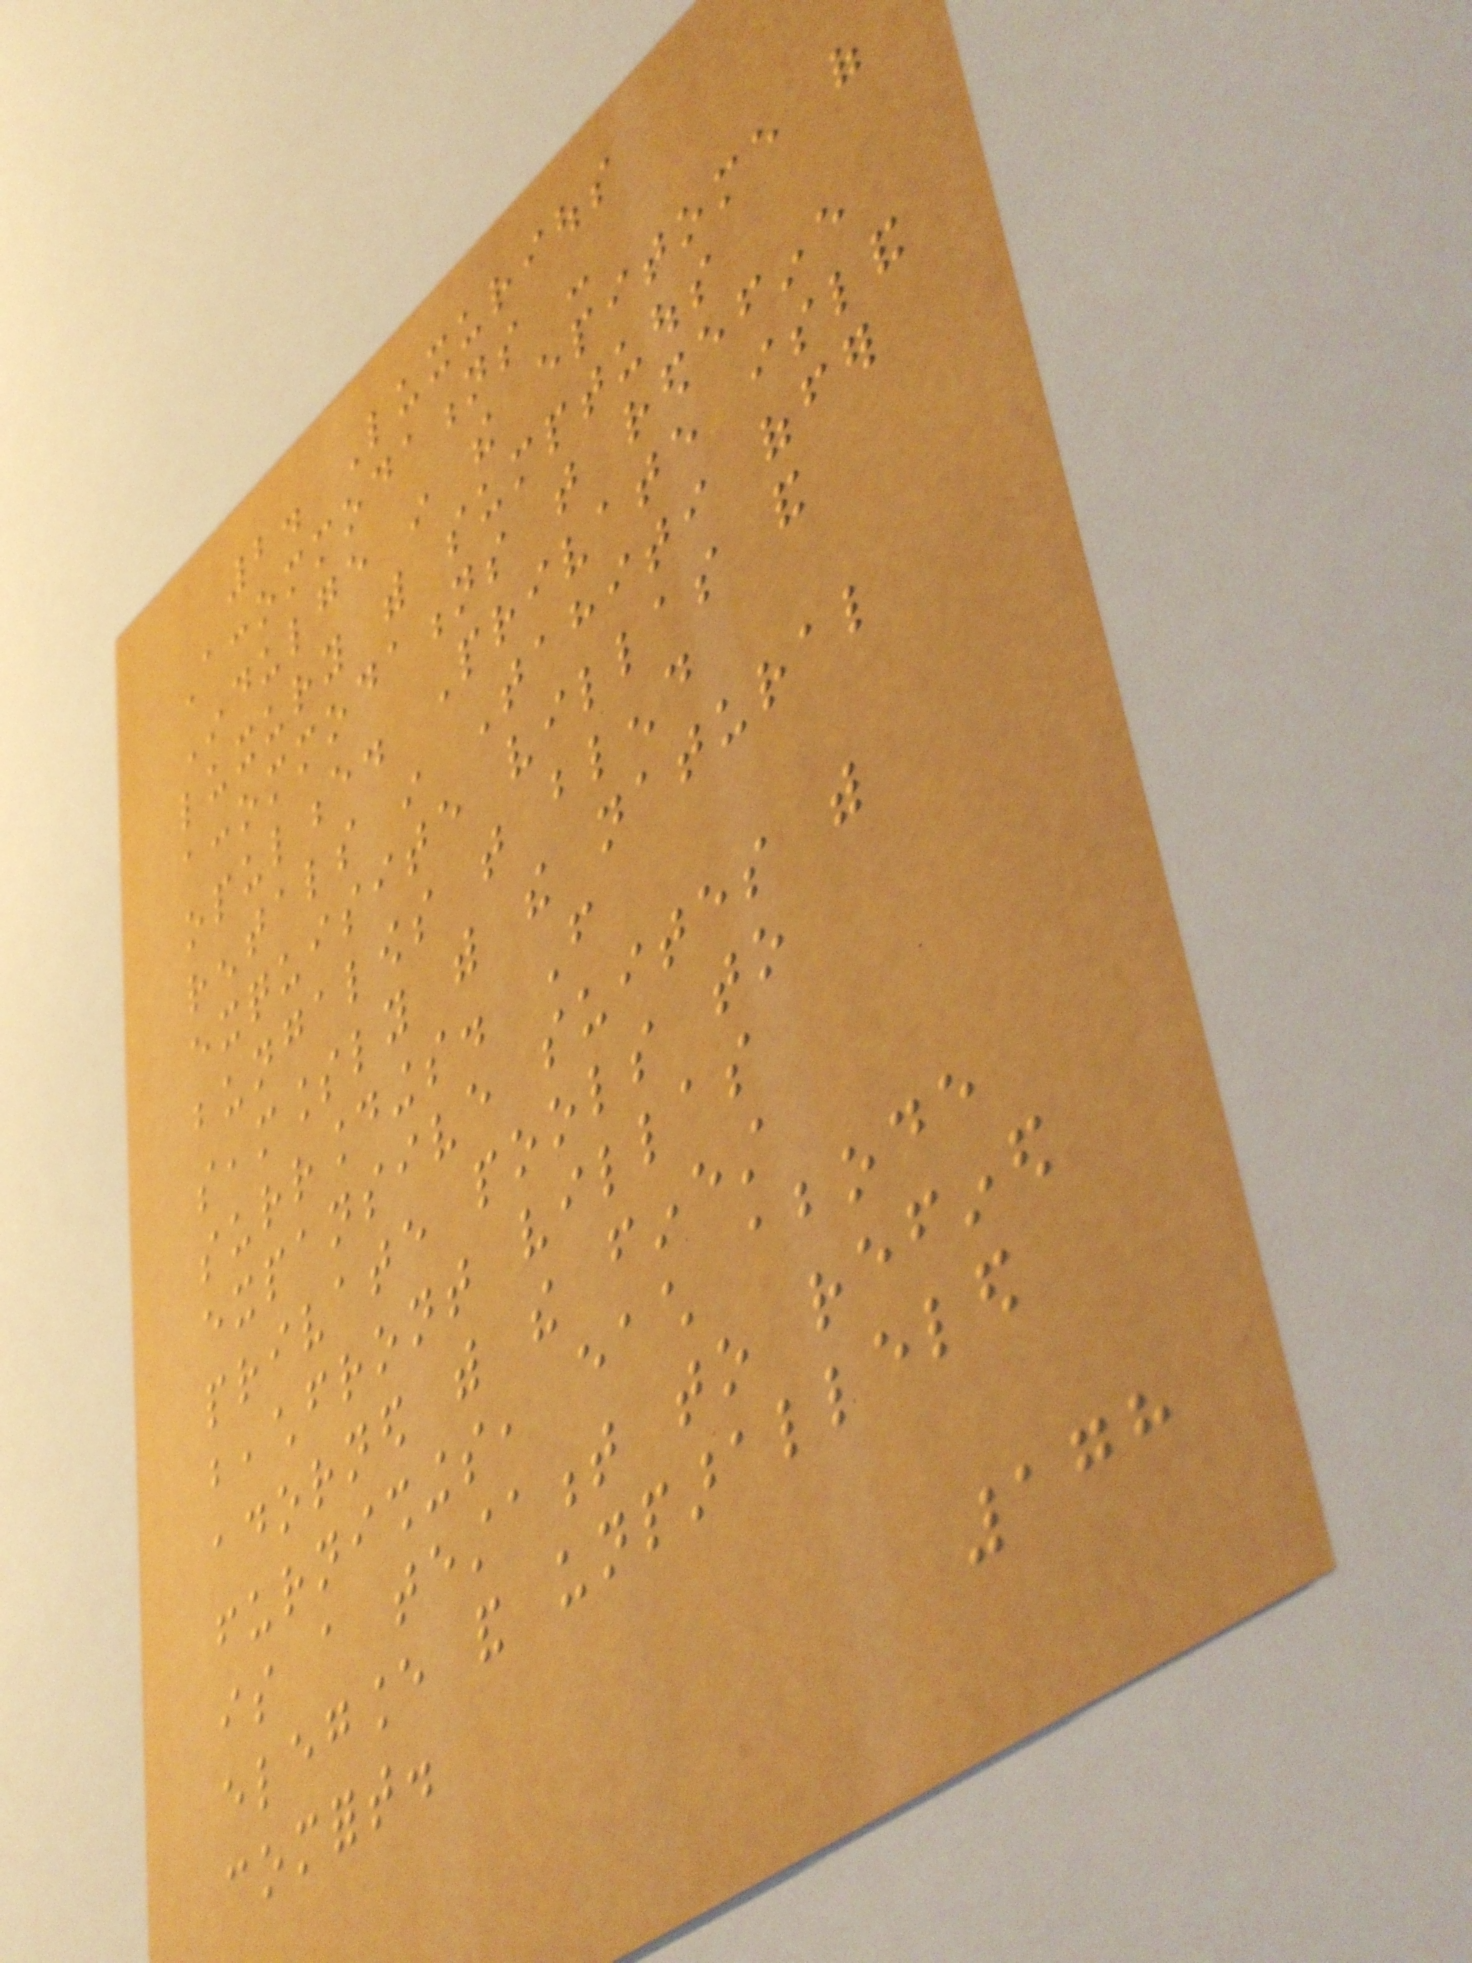2. Luxurious
Accommodations -
Indulge in the epitome of
luxury with sumptuous
accommodations that redefine
opulence. Private island
rentals in Tahiti offer
exquisite villas and
bungalows that blend
seamlessly with the natural
surroundings. From
expansive suites with
private pools to
beachfront villas
adorned with the finest
furnishings, each abode
is a testament to refined
elegance and unparalleled
comfort.
178
